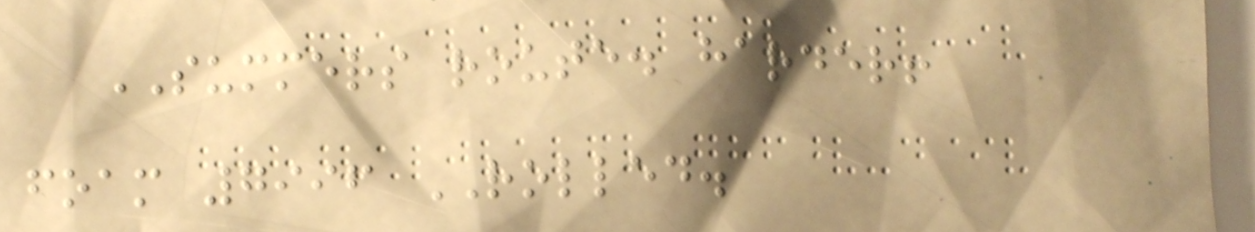SUMMERS route. harder!
foam 7996 ROLLED.
